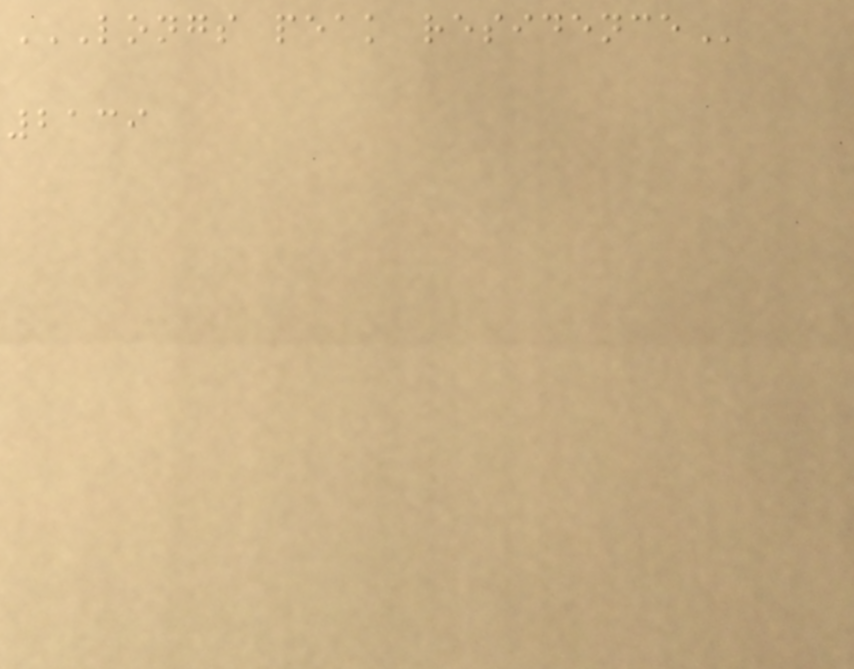LONGS PEAK RESIDENCE
2139
